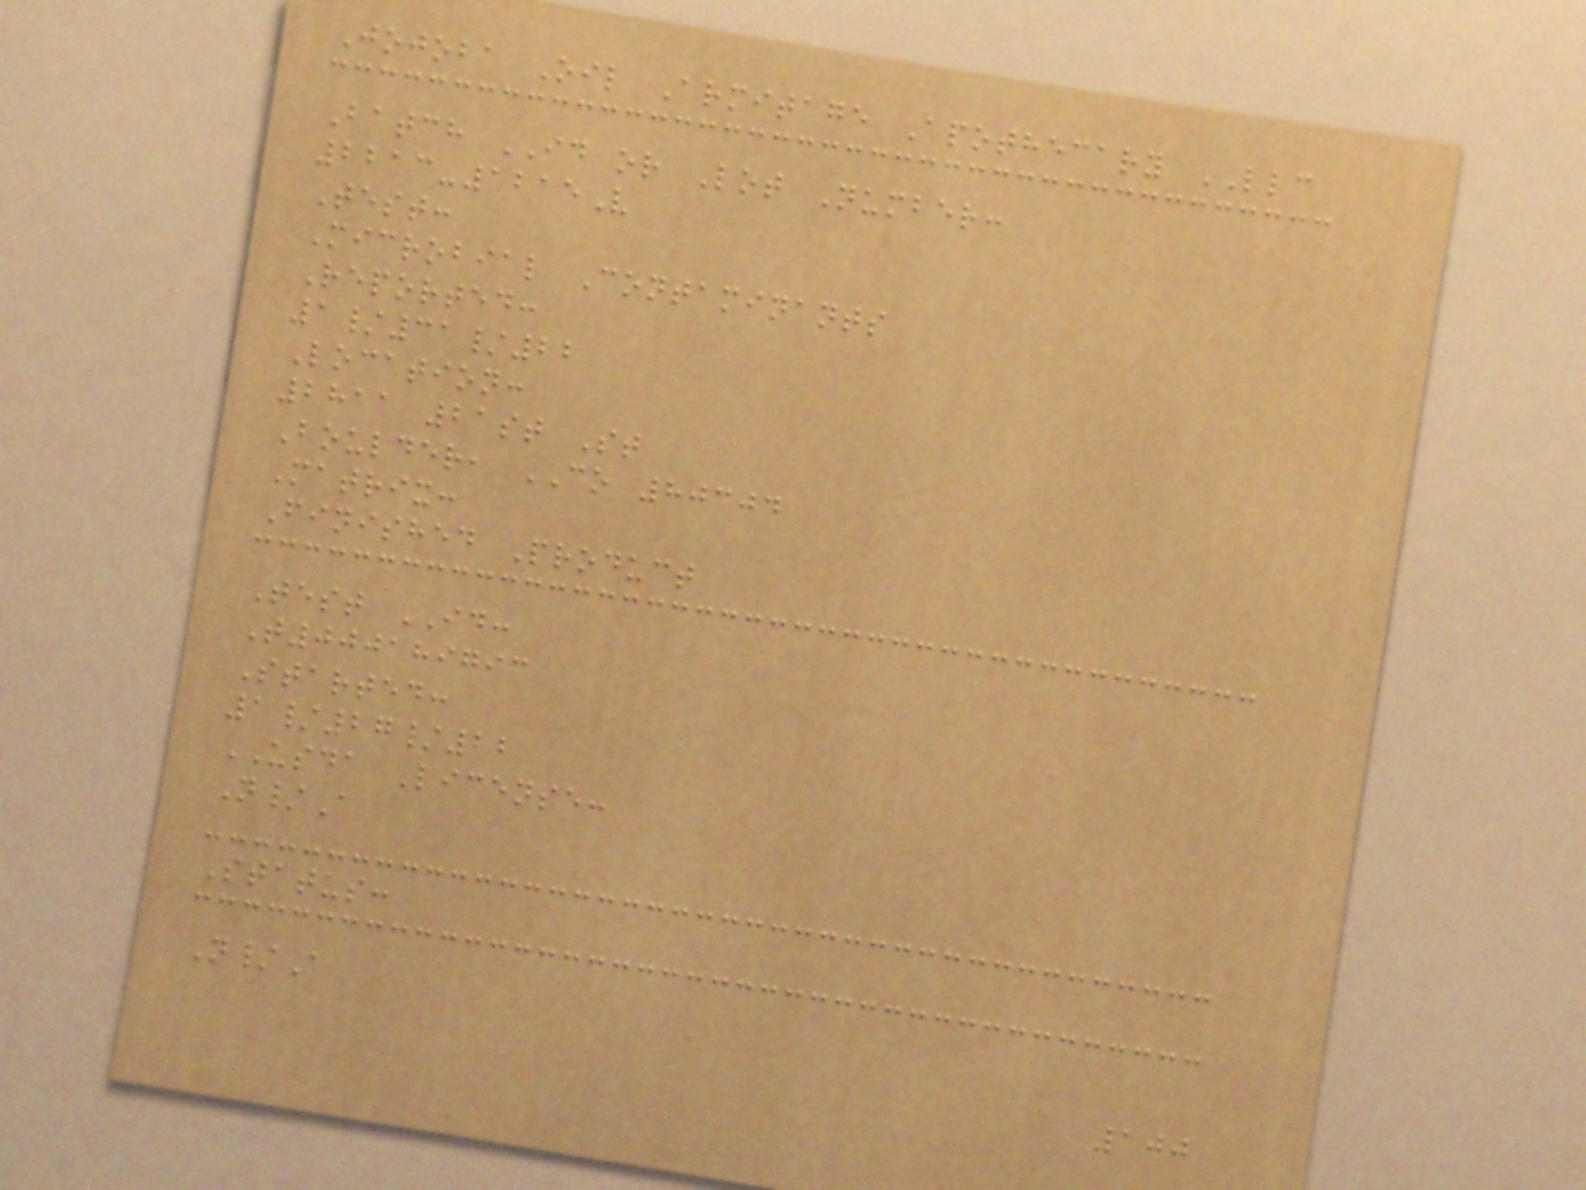Jojoba Oil Armitage Apothecary LLC
Batch ID or Lot Number:
2213-1215V
Test:
Microbial Contaminants
Reported:
1/31/22
Location:
2811 21st St
Boulder, CO 80304
Matrix:
Finished Product
Test ID:
T000189793
Started:
1/27/22
USDA License:
N/A
Status:
N/A
100
